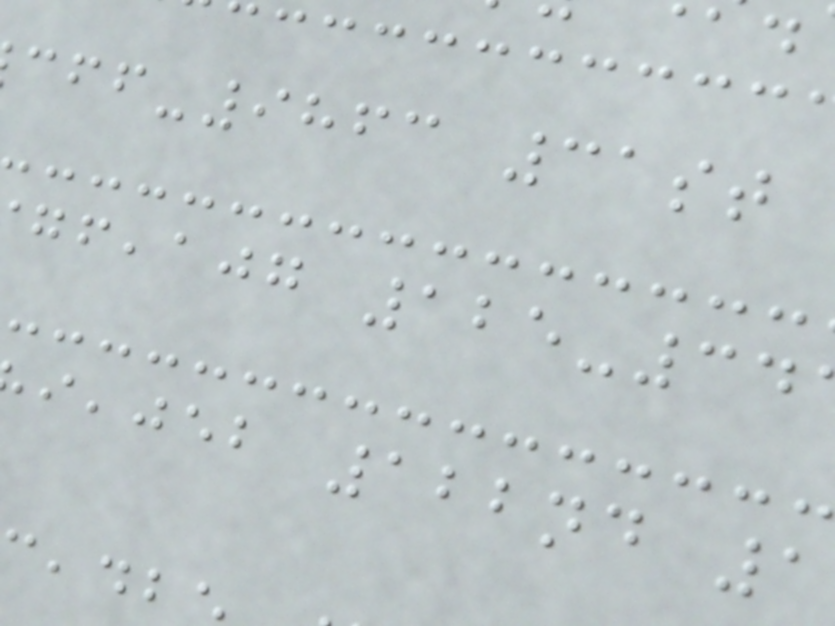-9863 31st
,ajg 125-34
,jeb 122nd 1
